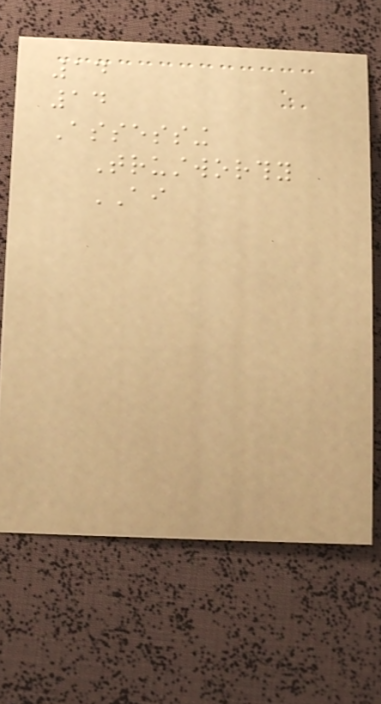14
14
Assessing
Trustworthy
AI
